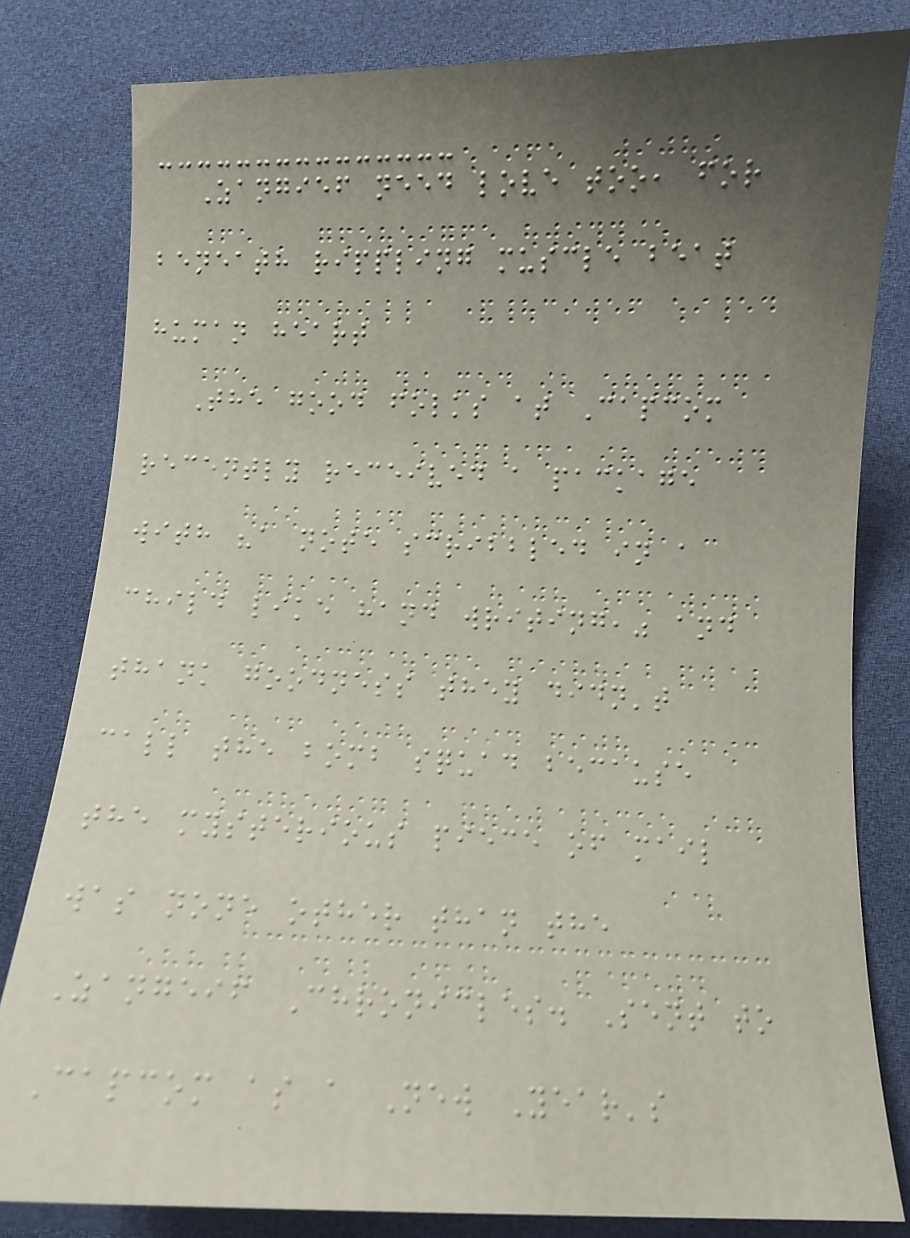Zangief need love too, for
beneath rippling muscle beat
human heart
The good folks at Capcom
recently received a package
with "a note scribbled in a
child like hand writing," and
thank goodness they didn't
call the bomb squad because
the mysterious piece of mail
was none other than the
Zangeif Chronicles. Sent to
Capcom as a New Year's
